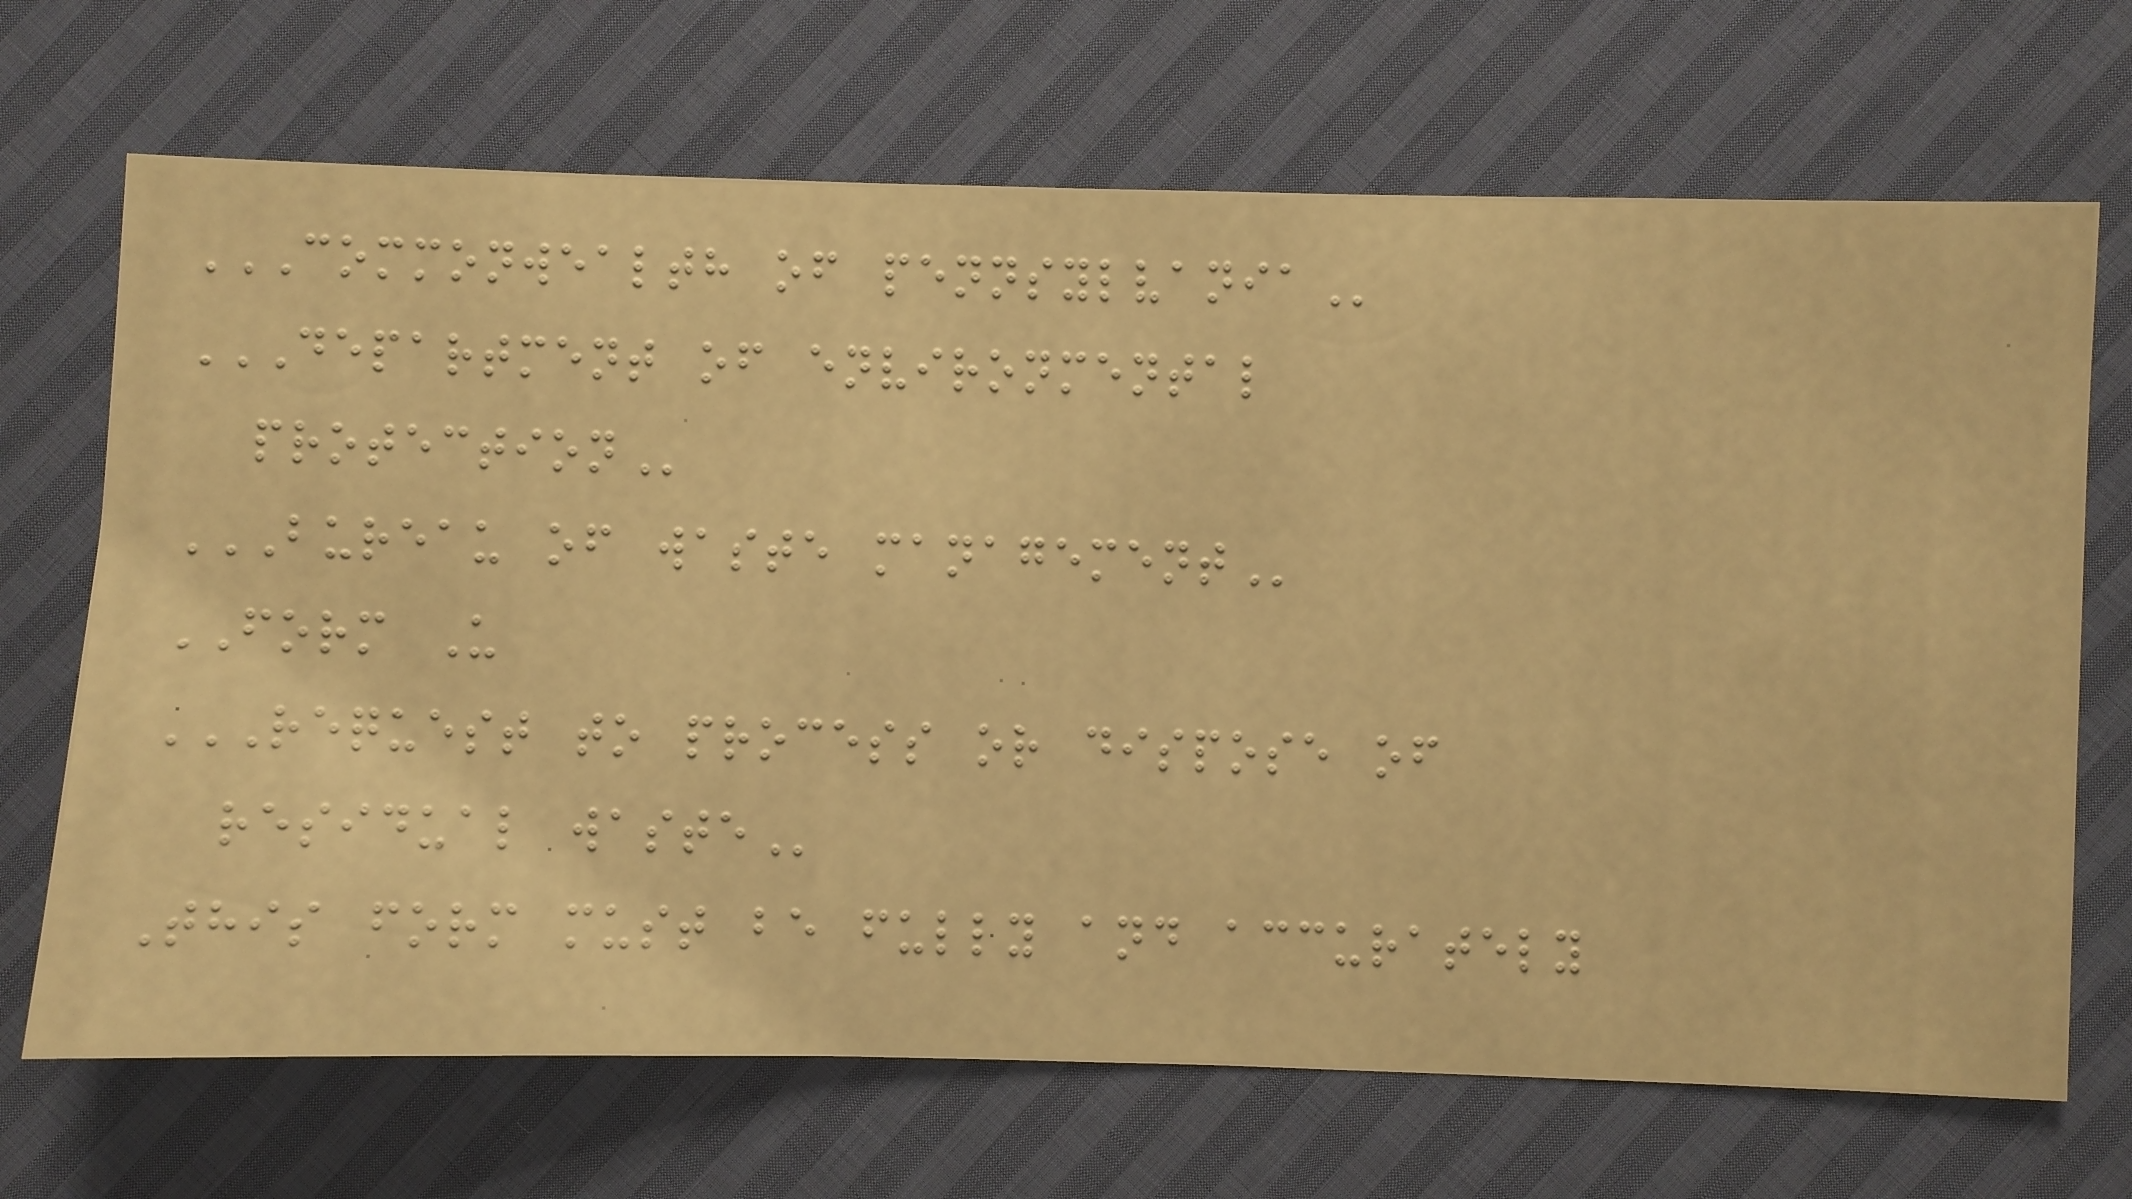COMMONWEALTH OF PENNSYLVANIA
DEPARTMENT OF ENVIRONMENTAL
PROTECTION
BUREAU OF WASTE MANAGEMENT
FORM U
REQUEST TO PROCESS OR DISPOSE OF
RESIDUAL WASTE
This form must be fully and accurately
